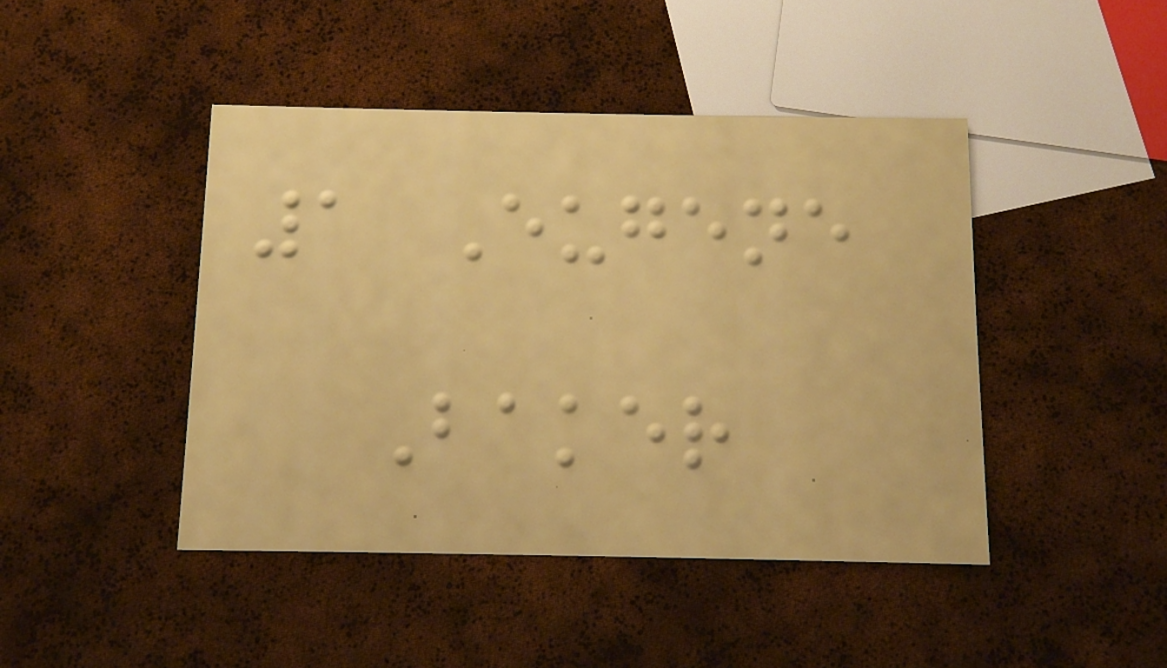1 Eugene
Baker
